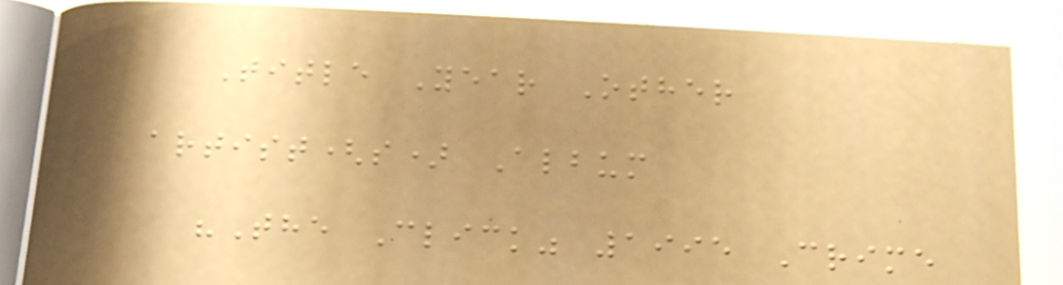Title Year Other
artist(s) Album
"The Click" 1995 Crime
